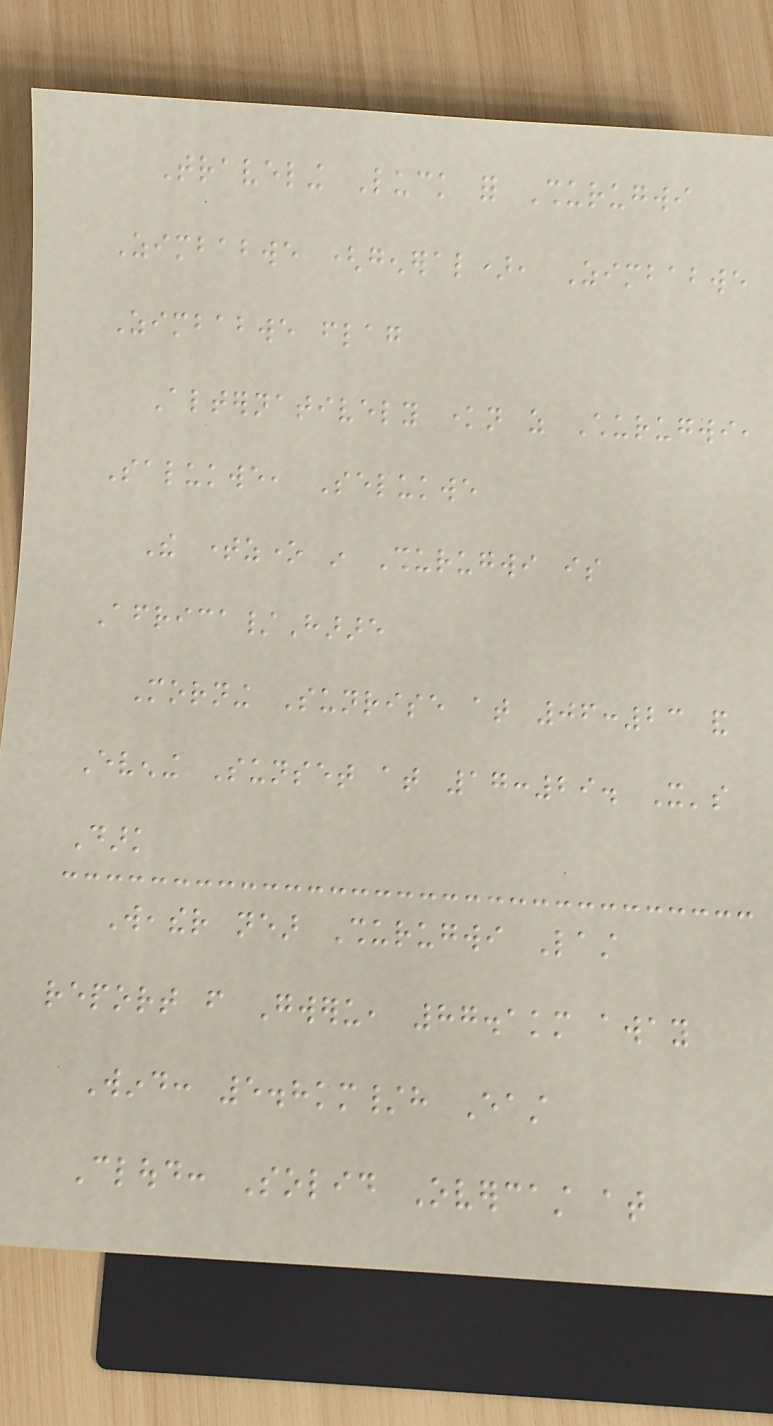Traveling Luck for Shurugwi
Zimbabwe (general), Zimbabwe
Zimbabwe flag
Alternatively known as Churugwi,
Salukwe, Selukwe
The timezone in Shurugwi is
Africa/Harare
Morning Sunrise at 06:23 and
Evening Sunset at 17:29. It's
Dark
Weather near Shurugwi Last
report from Gweru, 87.1km away
Wind: 5.8km/h East
Cloud: Solid Overcast at
